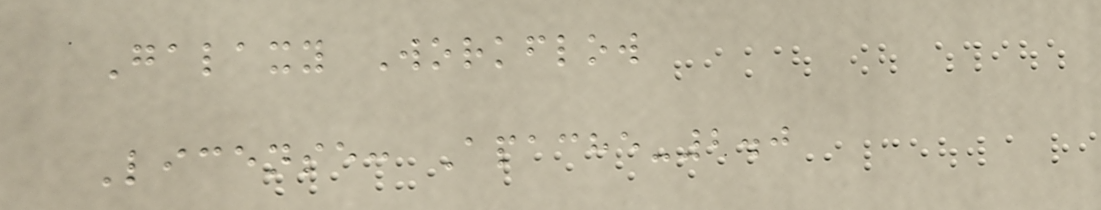Galaxy Workflow
License: Apache-2.0
